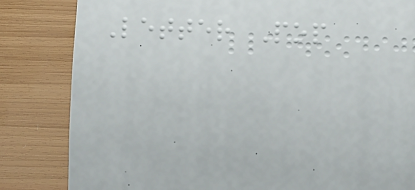Letter Pop
